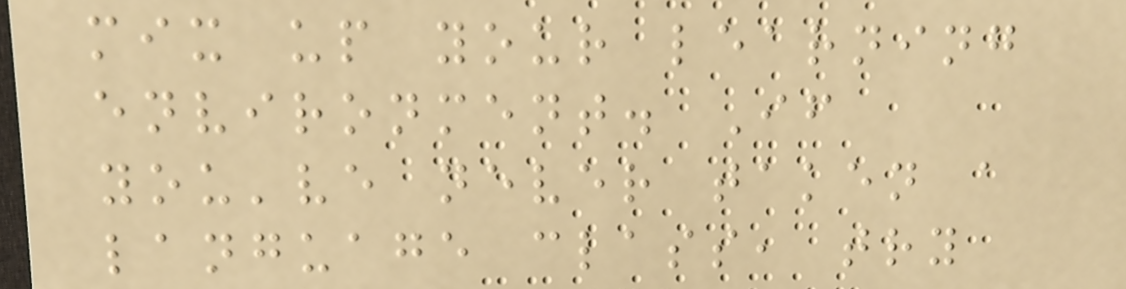mix up your learning
environment. If
you've never taken a
language class, try
